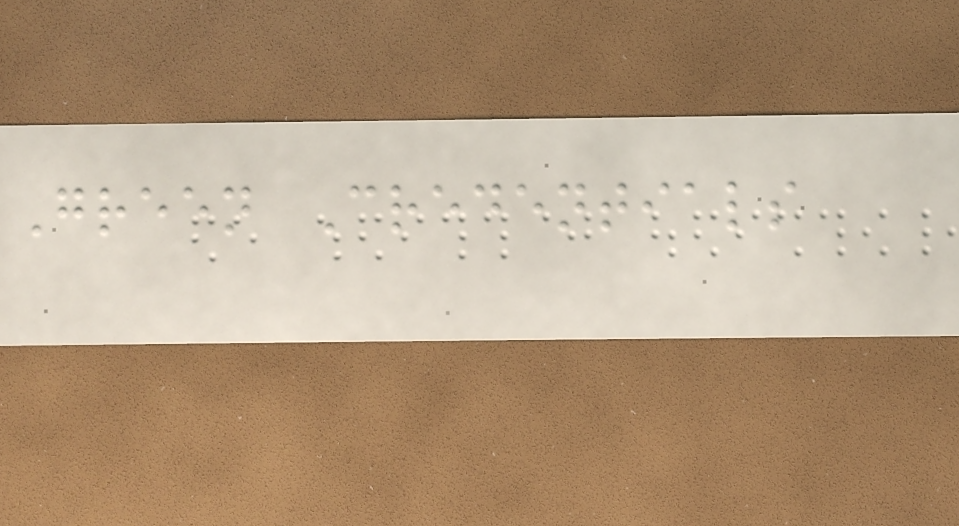Green Credentials
